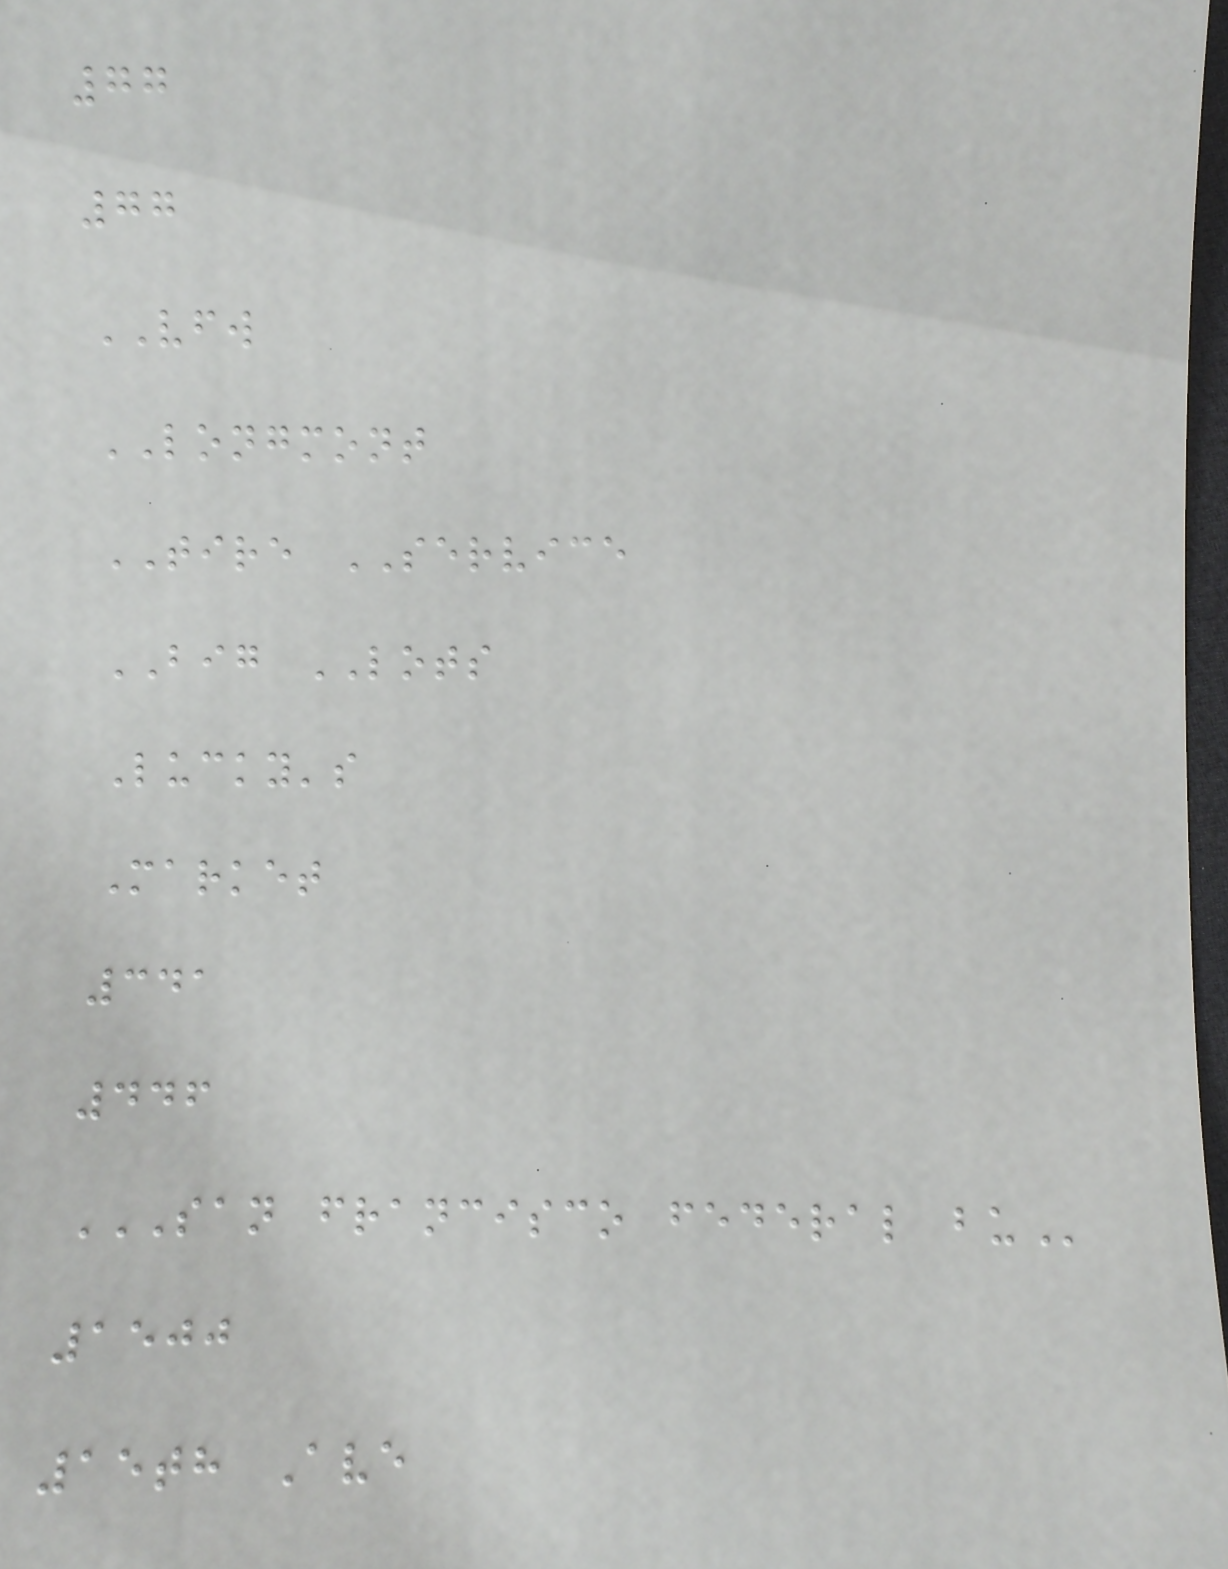77
77
VFW
LONGMONT
TIRE SERVICE
BIG LOTS
Lucky's
Market
341
446
SAN FRANCISCO FEDERAL BU
1500
15th Ave
